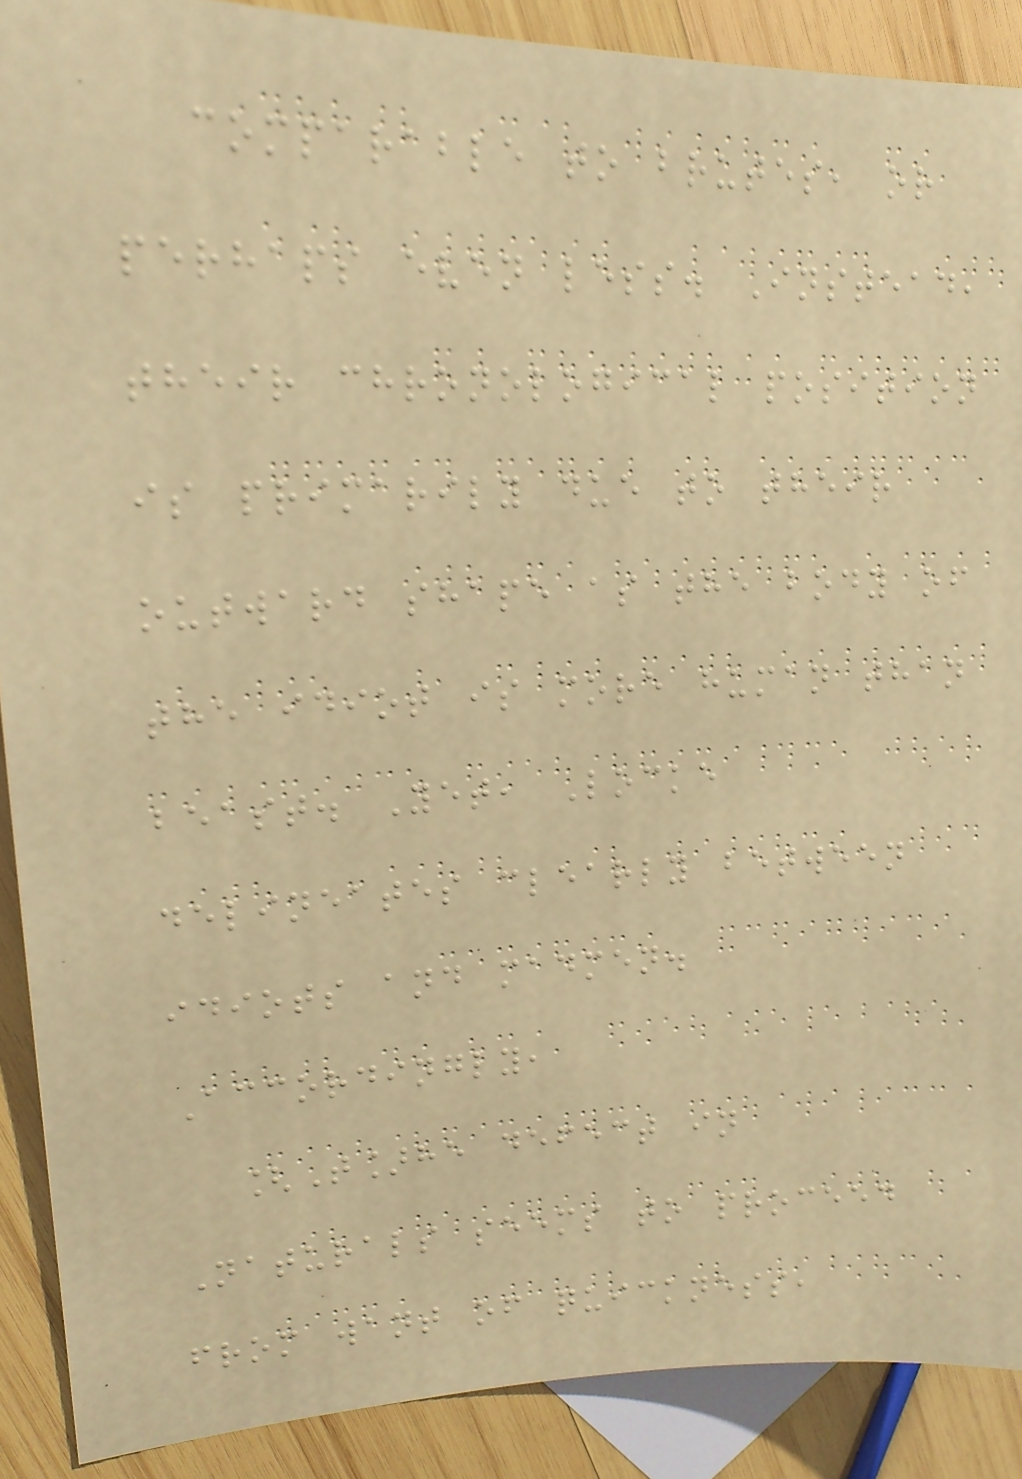comparable to brutes, or
perhaps even less. Instead,
their chronological position
is primarily due to their
outward shape as the body of
the idiot is more human than
beast. Yet, Locke
delineates clearly between
idiots and madmen.
Accordingly,
[T]he defect in
Naturals seems to proceed
from want of quickness,
